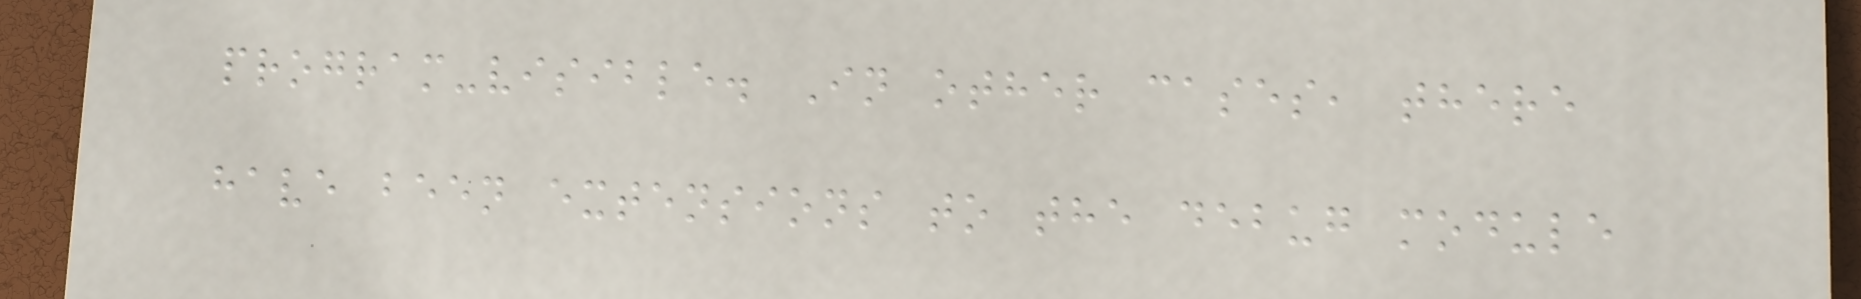program-visible. In other cases, there
have been extensions to the debug module
